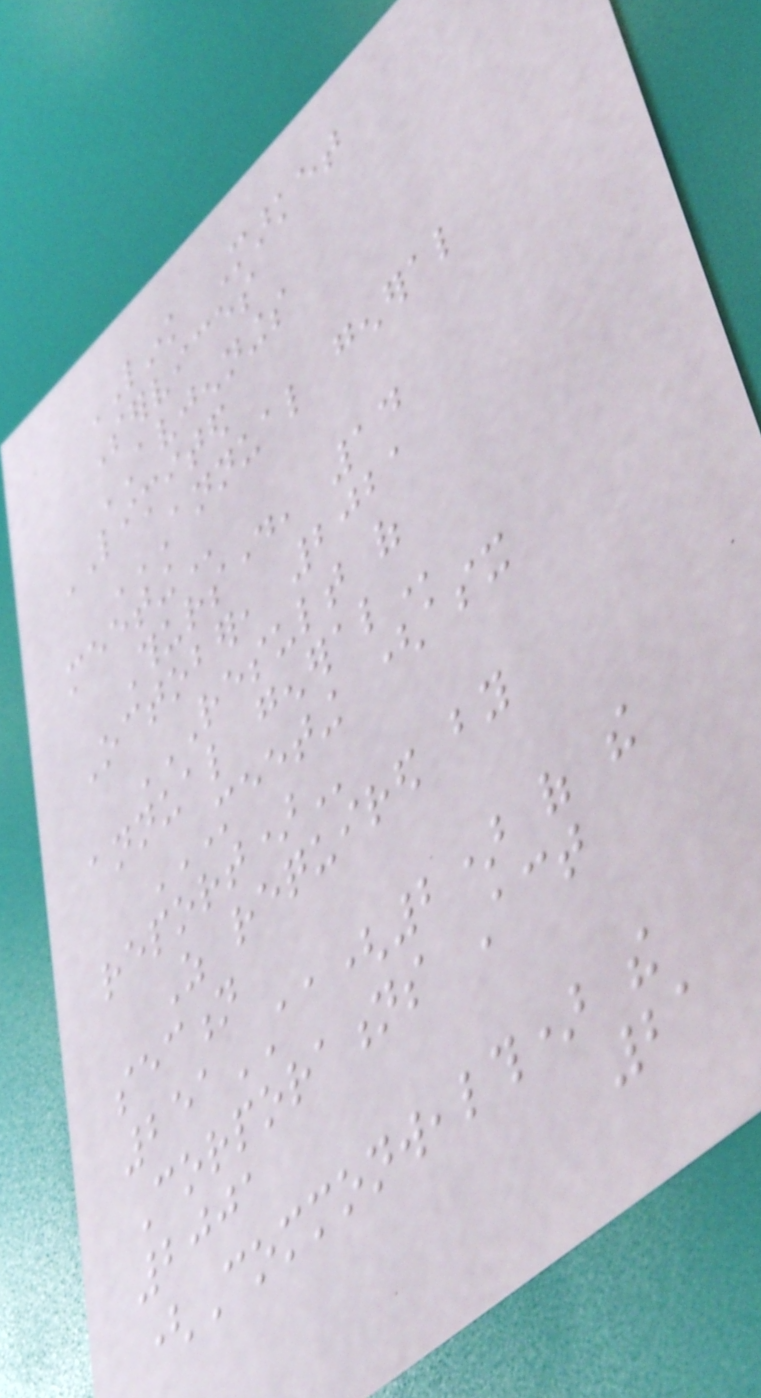LINK Market
Services
AVJENNINGS
LIMITED
ANNUAL GENERAL
MEETING
Thursday, 14
October, 2021
RESULT OF
ANNUAL GENERAL
MEETING (ASX
REPORT)
As required by
section
251AA(2) of the
Corporations Act
2001
(Commonwealth) the
21
